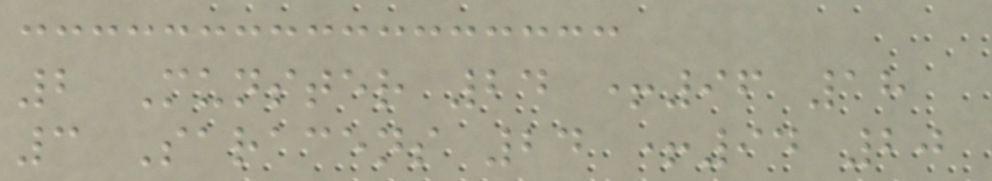2 Munster 24 +96 18
3 Saracens 24 +94 20
